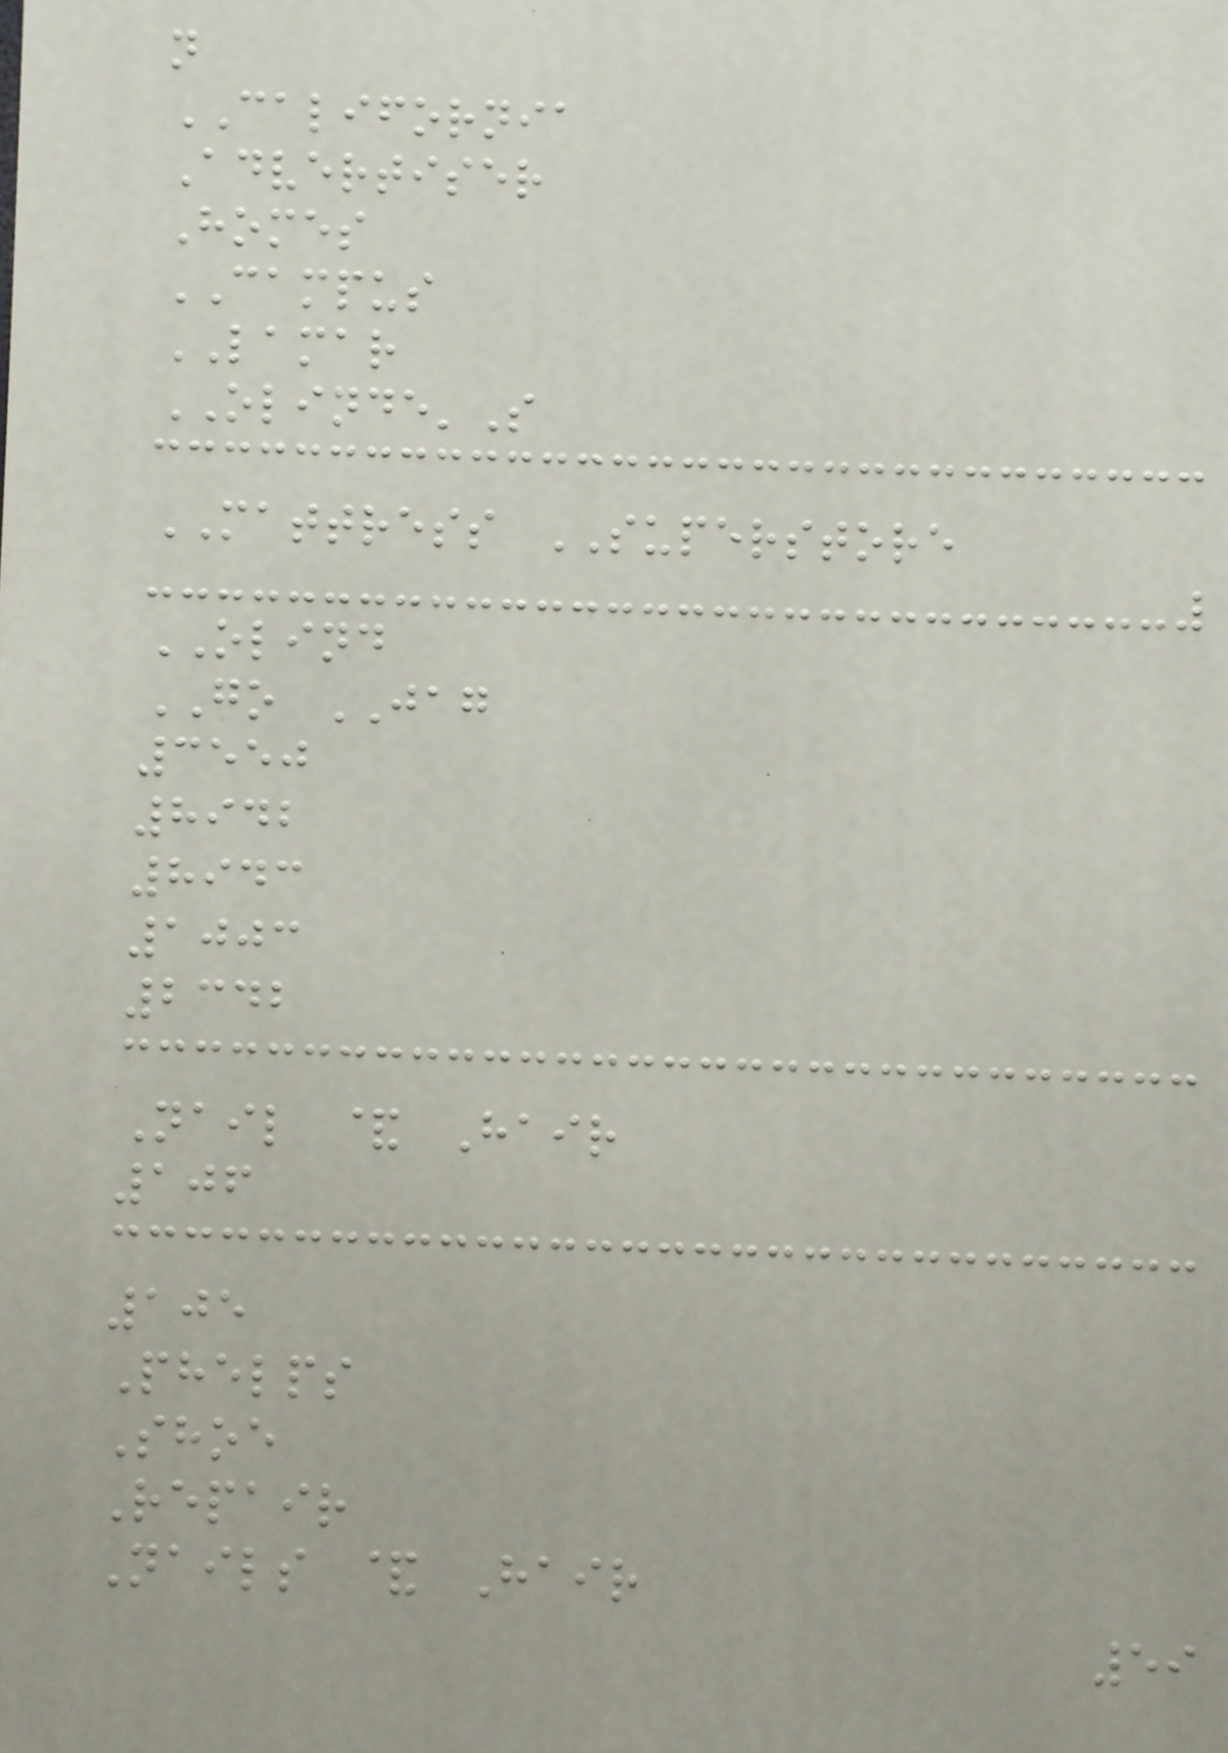n
CALIFORNIA
Advertiser
Homes
CAMPUS
LAMAR
OLINDE'S
MATTRESS SUPERSTORE
OLIND
GO JAG
3550
8942
8943
1003
2342
Nail & Hair
106
105
Phelps
Shoe
Repair
Nails & Hair
59
